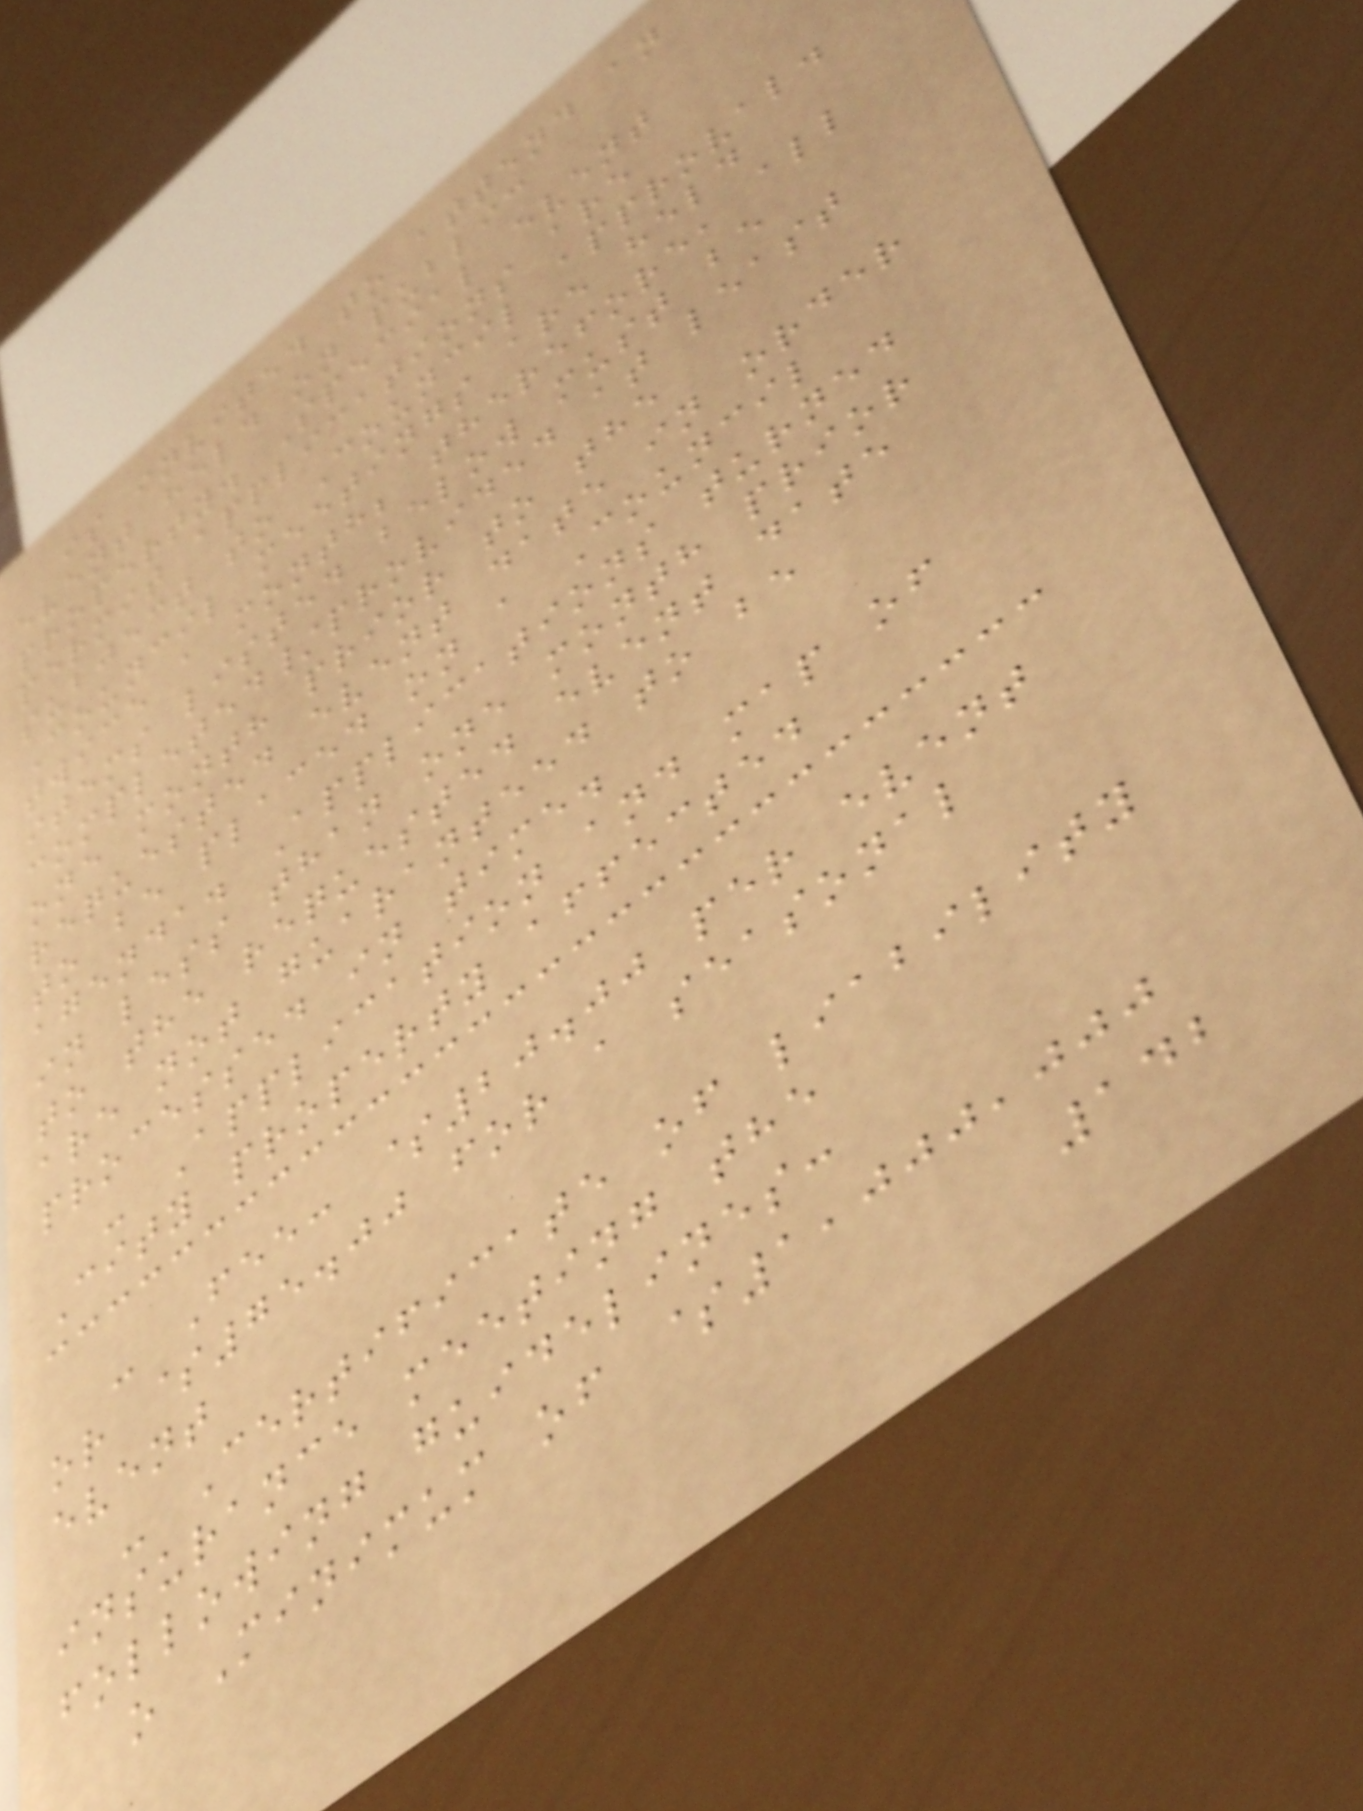is invited to attend an
event held on public
property. Special event
permit applications are
subject to Council approval.
Council meetings are held
twice a month; therefore, all
items listed below must be
completed/provided at least
one month prior to the
requested event date in order
to be placed on a Council
agenda. Applications turned
in less than one month prior
to the requested event date
are not guaranteed to be
processed in time.
- Application and map of
City property affected
- Fee: $20.00 per event
or $75.00 for a seasonal
event
- Certificate of liability
insurance meeting the
following guidelines:
o Minimum of $1,000,000
142
